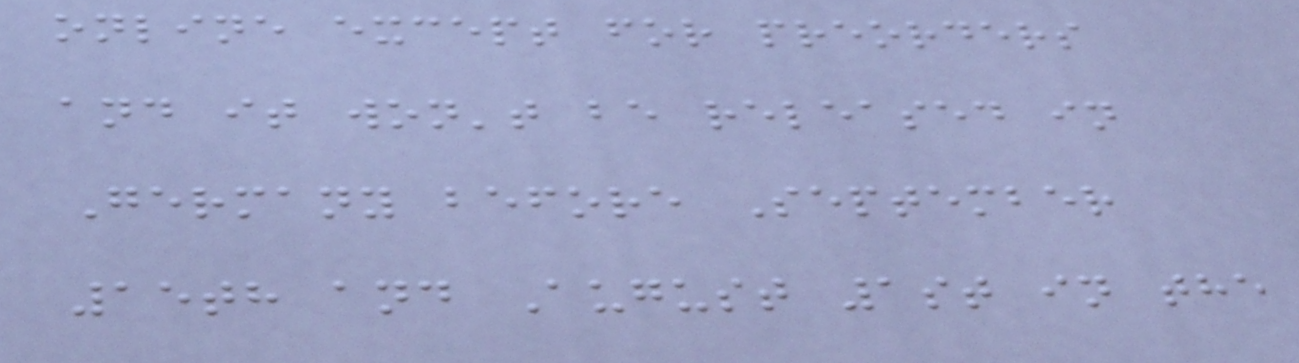online except for preorders
and it won't be released in
Germany before September
15th and August 1st in the
